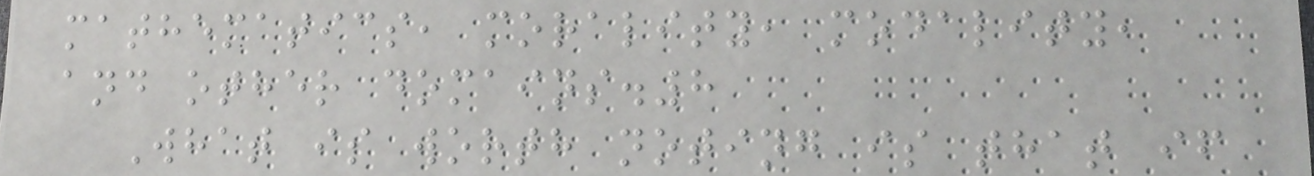mathematics, morality, modality,
and other domains.8
What is worth noting is that if
